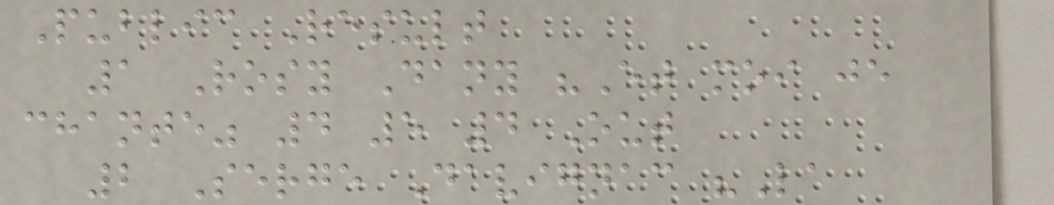Public Result
1 Rosy Dany "Et moi je
chante" 4 5 4 Out
2 Serge Davignac "La
